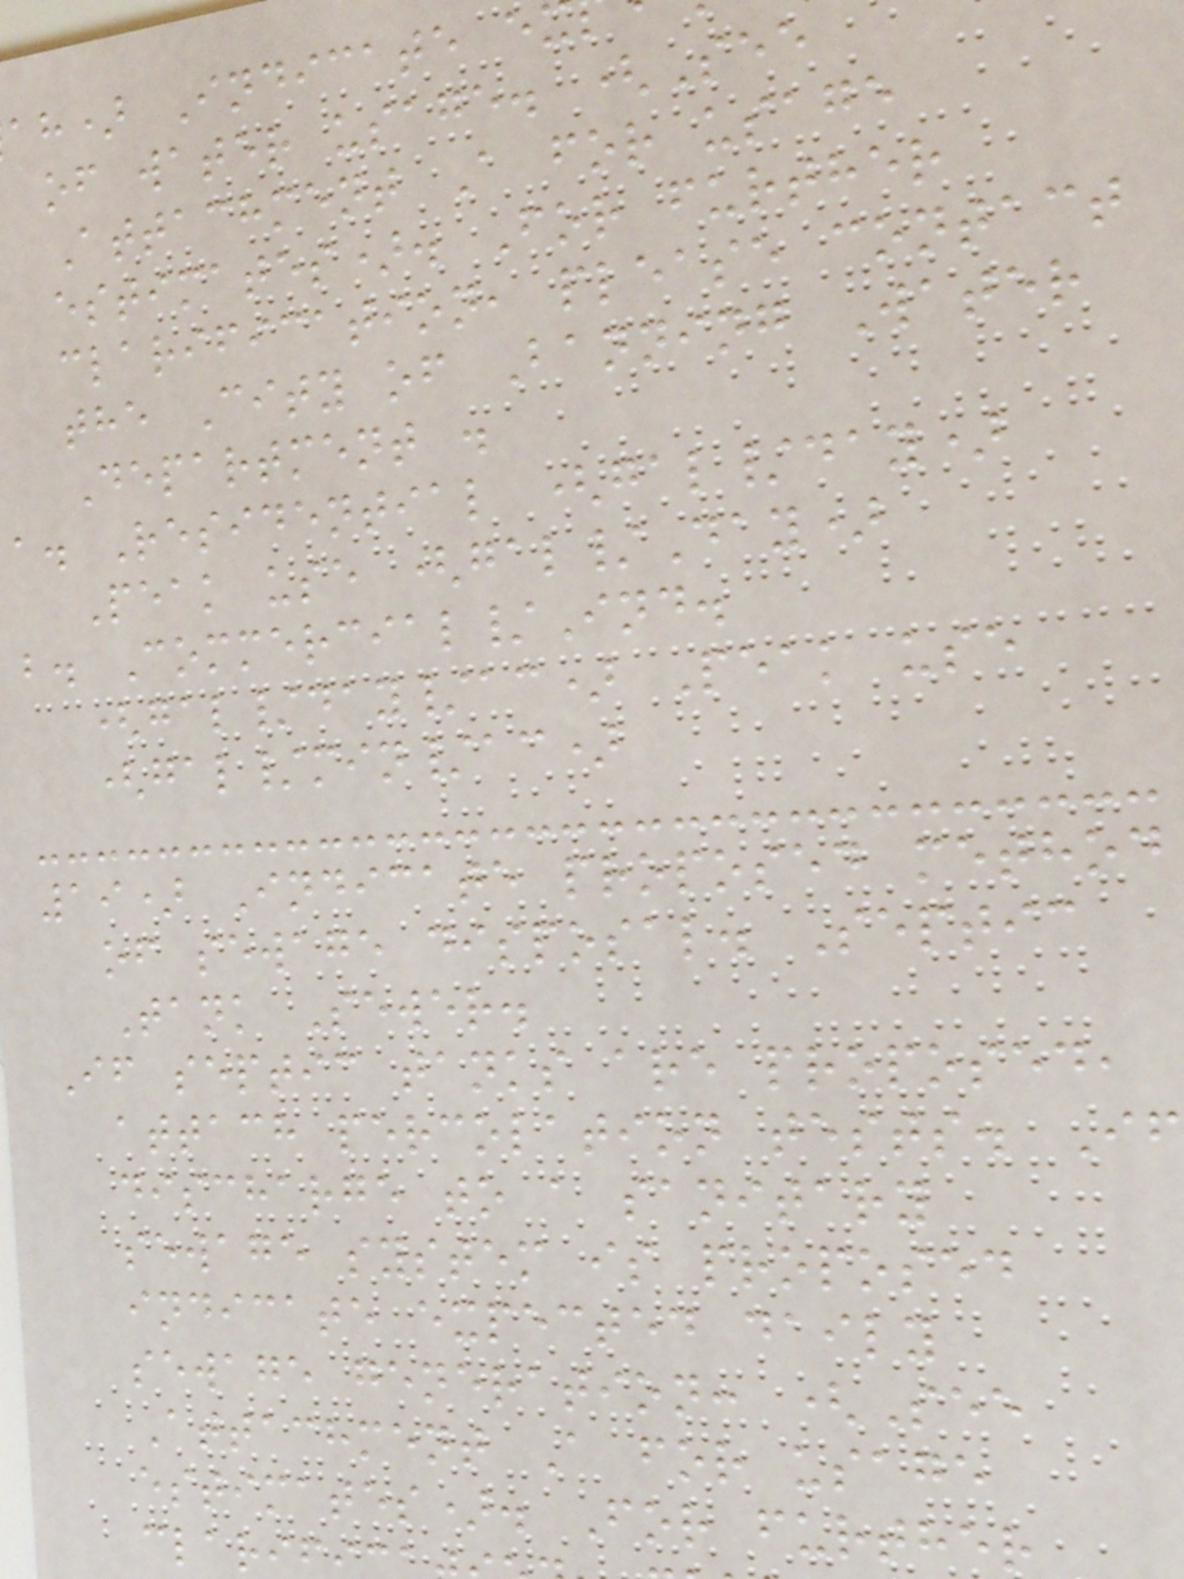ah) Indicate e
of water usage. (See
Attachment A for usage
estimates). For further
clarification, please contact
the City of Banning Water
Department .
a. Residential (gal/day)
Peak use (gal/Day)
b. Commercial/Ind.
(gal/day/ac) Peak use
(gal/min/ac)
19) Indicate proposed method
of sewage disposal. Septic
Tank Sewer.
If septic tanks are proposed,
attach percolation tests. If
discharge to a sanitary
sewage system is proposed
indicate expected daily
sewage generation: (See
Attachment A for usage
estimates). For further
